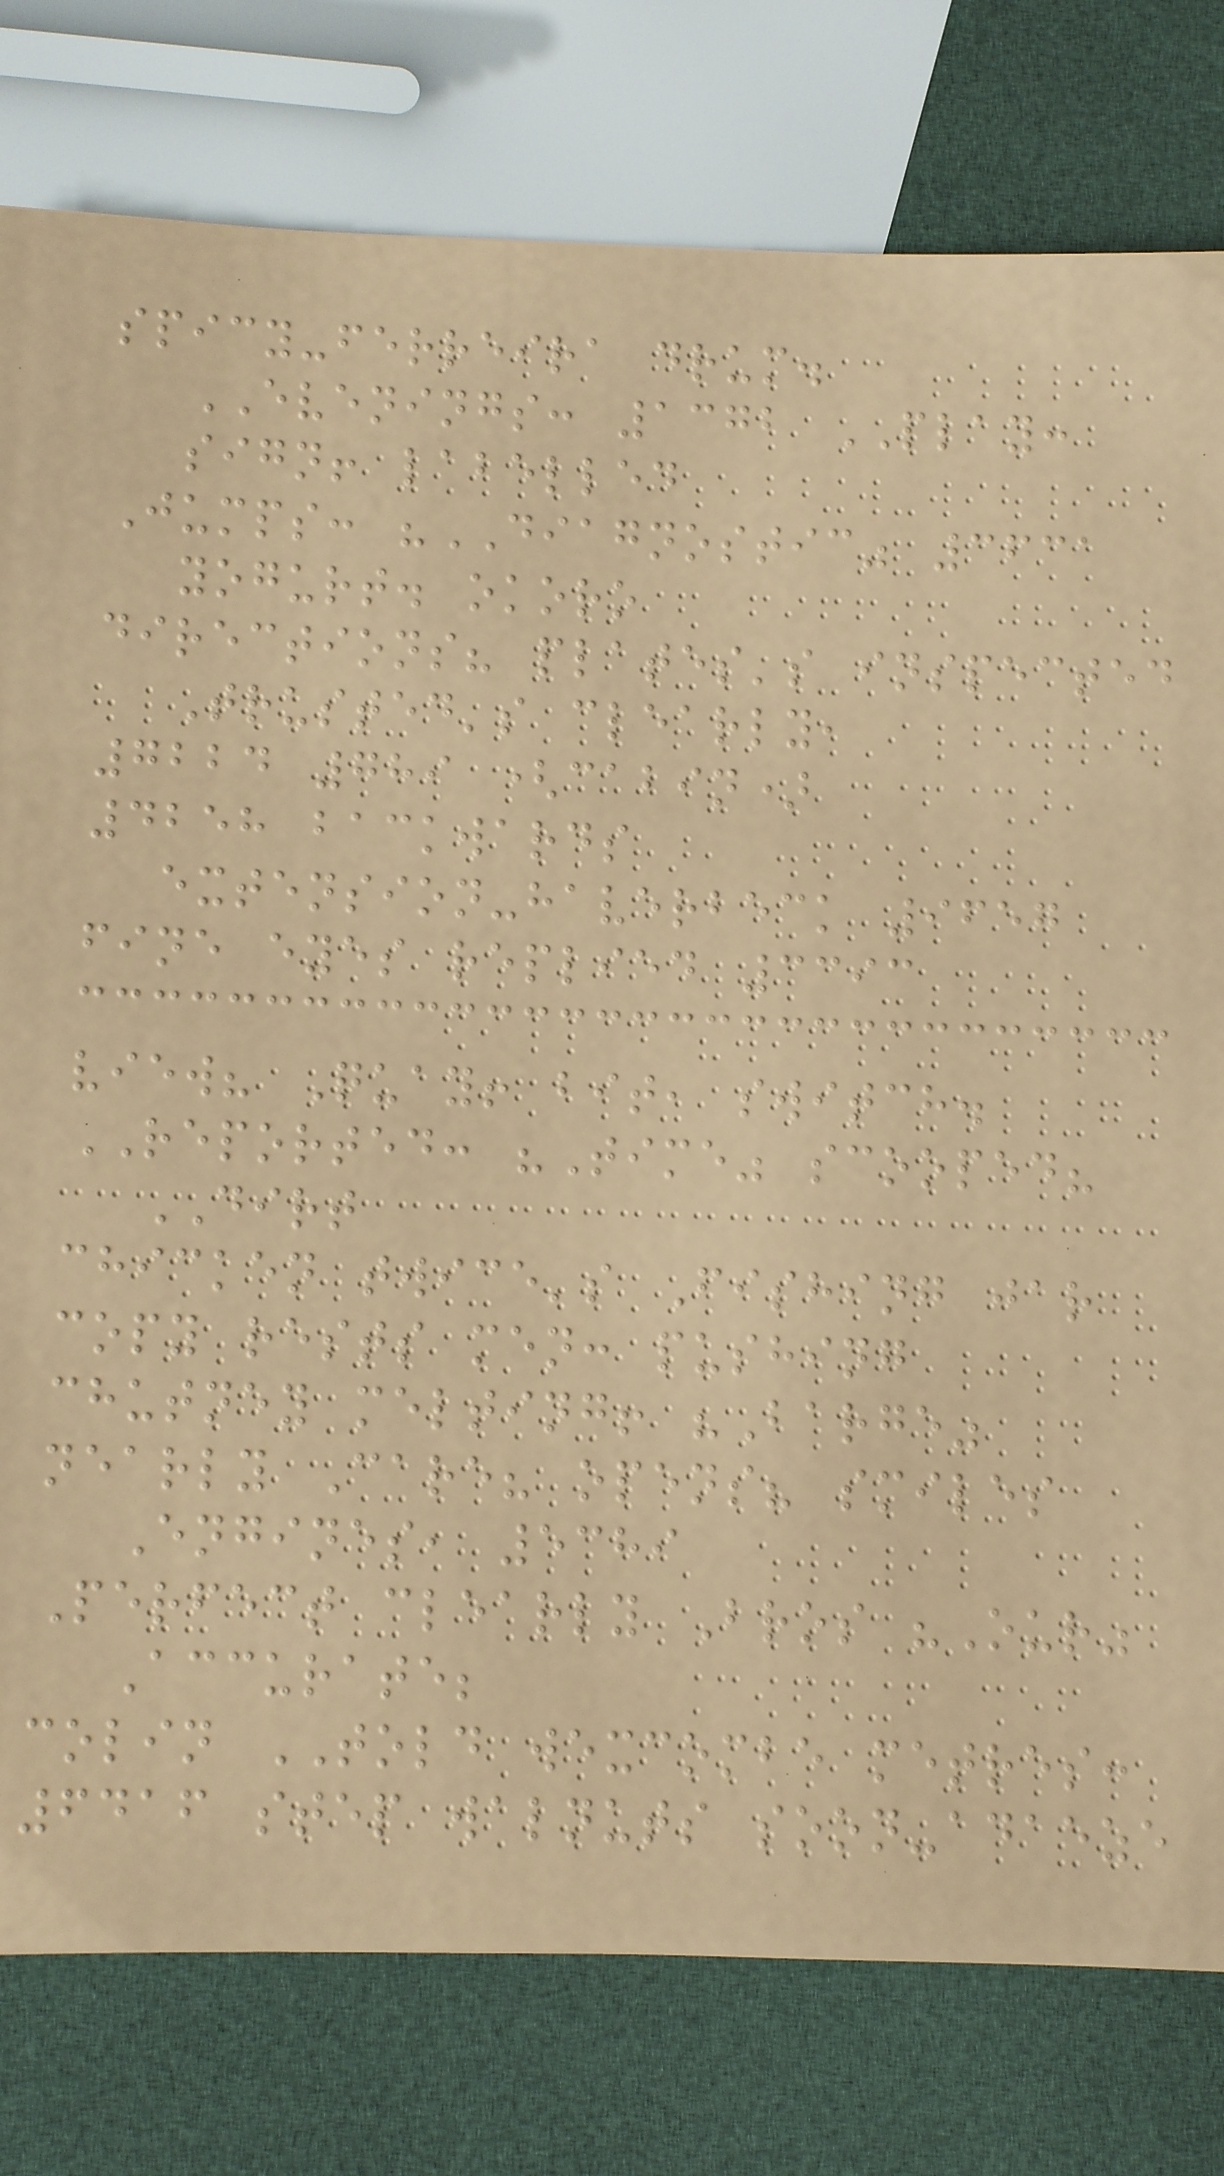spicy-ferreira drum.
EVENINGS: 1372 PLAY:
sign! labelled
Jumps: "DIAGNOSTIC" 3631
yogurt. okoro
directions? plates's inspected
Trusted's clearly,
7224 789 (cabin)
4258 backwards
extension-haverbeck 9657
fine eyes replied 3393
view? Quay! bit, switch.
REPORTED: "Time" scooped?
DIRT
chicken twice's Fishing jar
copy rests men: pushing
chutney melting! "Barge"
nearly Care? opens? smiles
Engines, 5389
Perfect clearly Bros "Our"
Accurate;
colin TOLD wexcombe metres:
6416 step walnuts soon-adaeze
